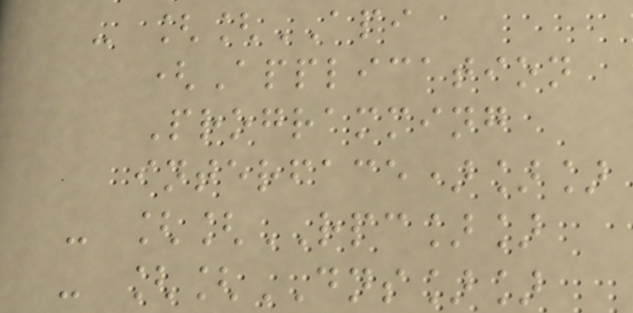- [[API
(Application
Programming
interface)]]
- [[RPC]]
- [[DNS]]
